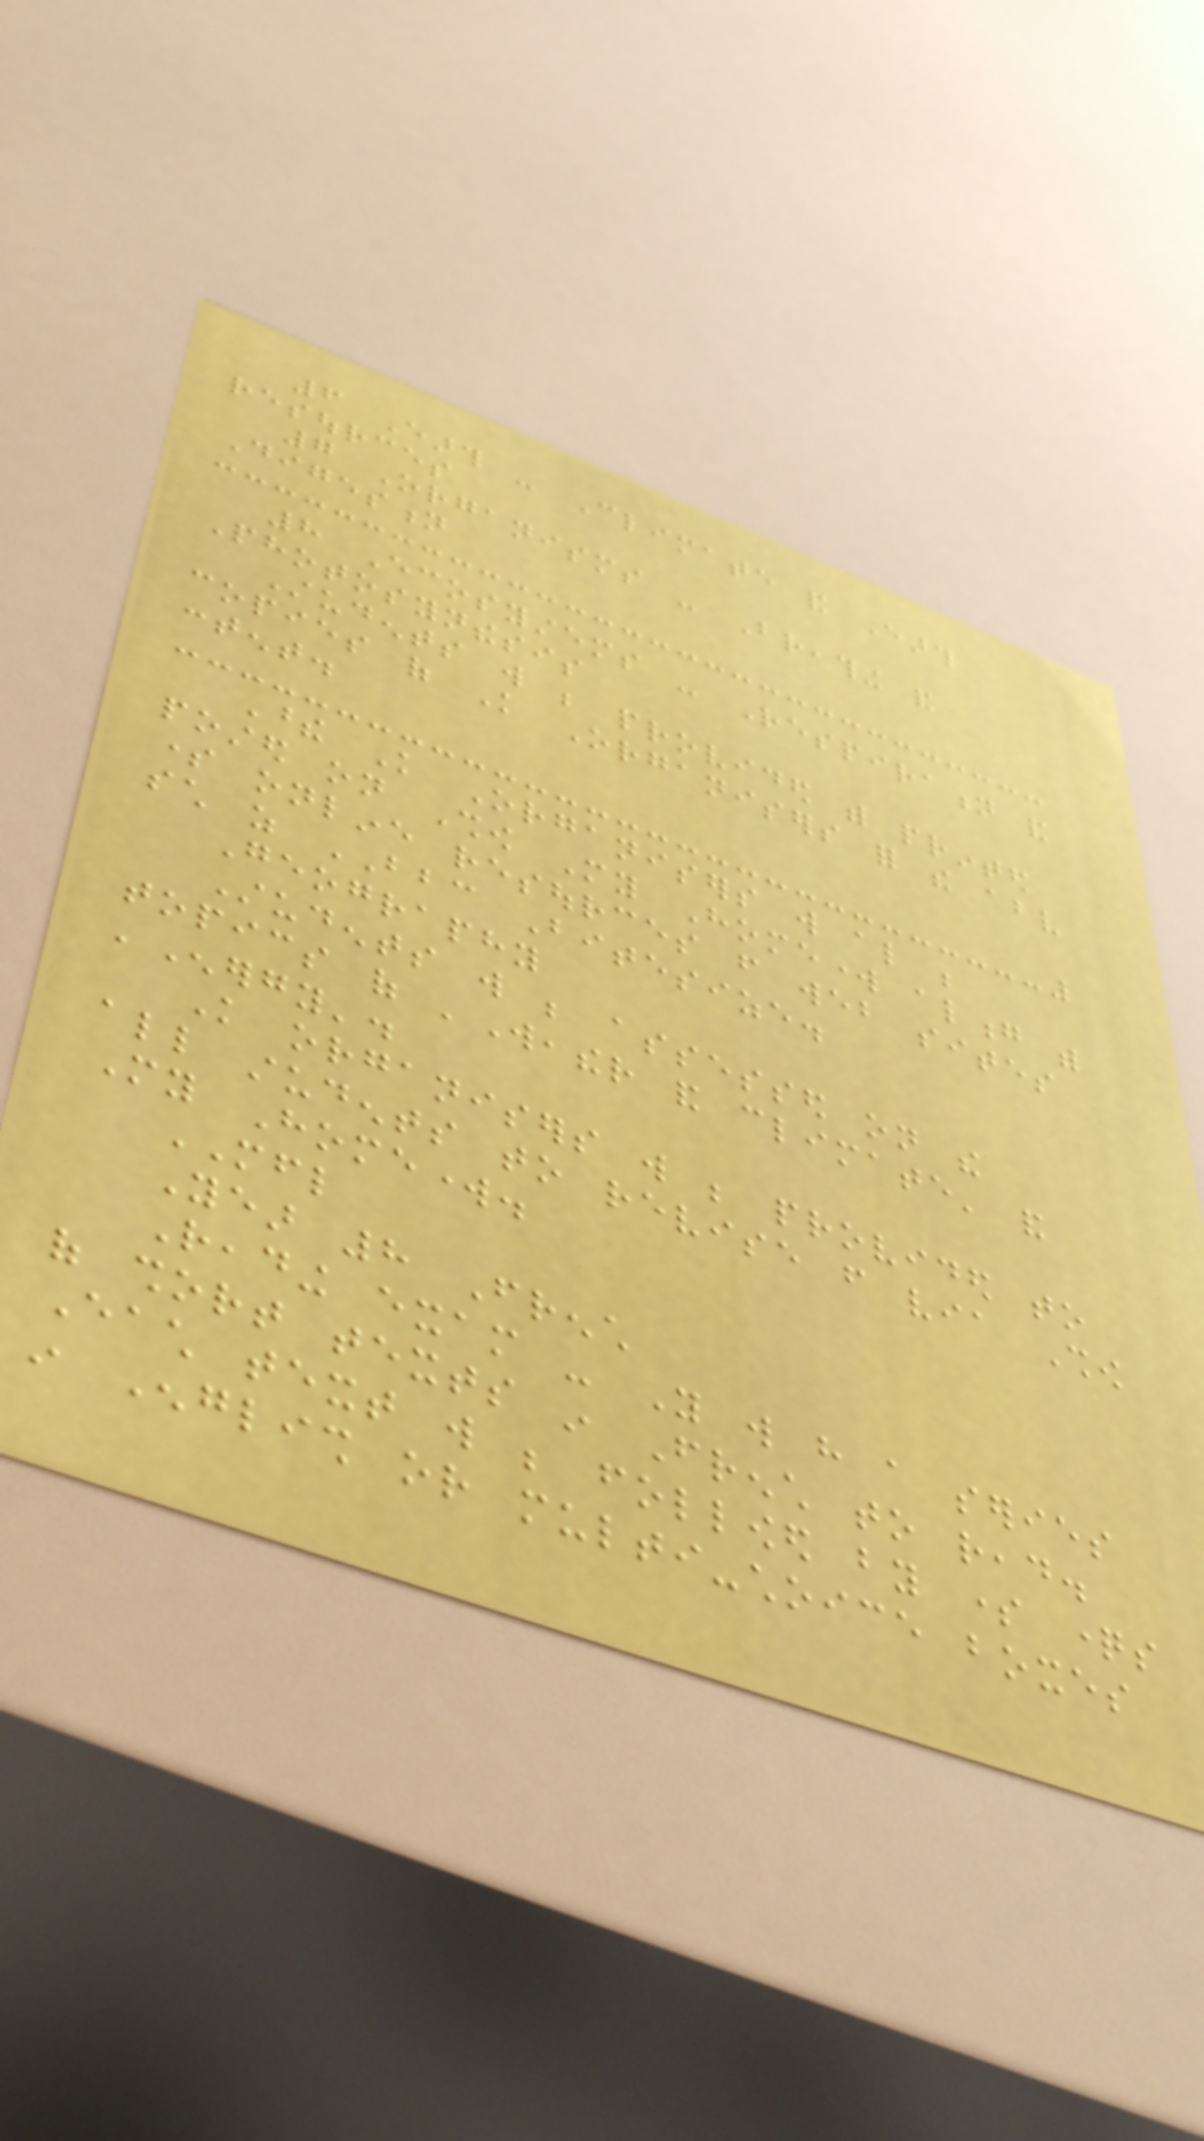6 Earth - Climate and Earth
resources
7 Organisms - Breathing and
Digestion
8 Ecosystems - Respiration and
Photosynthesis
Students will be provided with printed
copies of Knowledge Organisers for the above
content.
These Knowledge Organisers will also be
posted on Show My Homework along with
some online resources from web sites
such as BBC Bitesize.
Geography
Students will be assessed on the
topics of 'Weather and climate' and
'Energy'.
Knowledge organisers will be provided to
all students to revise from via Show
My Homework.
MFL
Year 8 French
Reading exam - You will have a series
of short texts in French to read.
Each text will be followed by some questions
in English or multi-choice boxes
